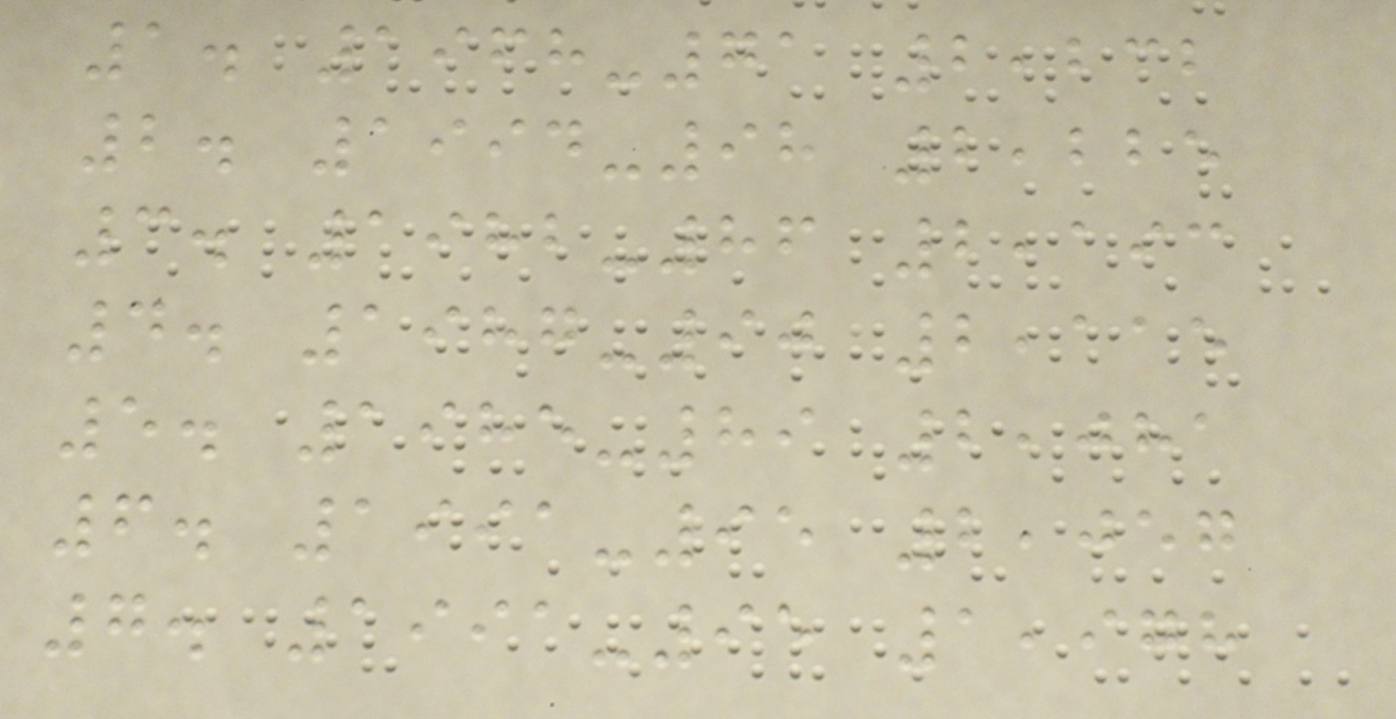1. 1968-71 2,232
2. 1994-98 2,225
3. 1982-86 2,193
4. 1987-90 2,115
5. 1985-89 2,081
6. 1991-95 2,057
7. 1991-95 1,978
